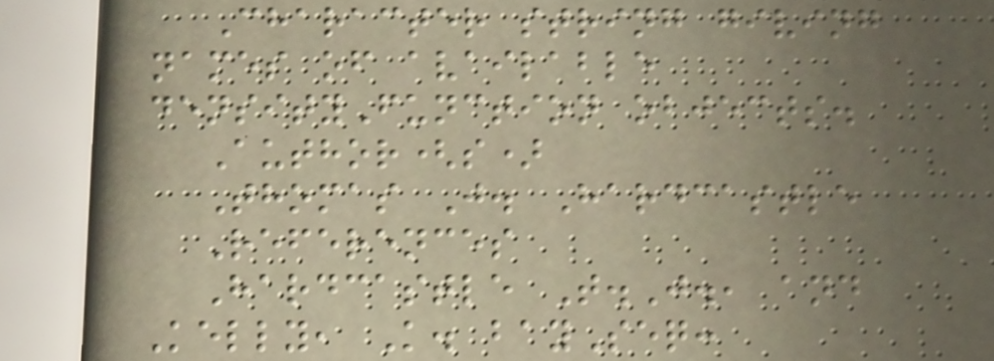Character string giving
names of available
densityFunction objects.
Author(s)
Thomas J. Hardcastle
References
Hardcastle T.J., and
Kelly, K. baySeq:
